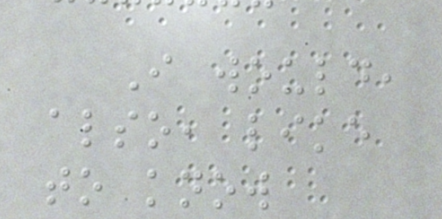I would,
also, like
to know
